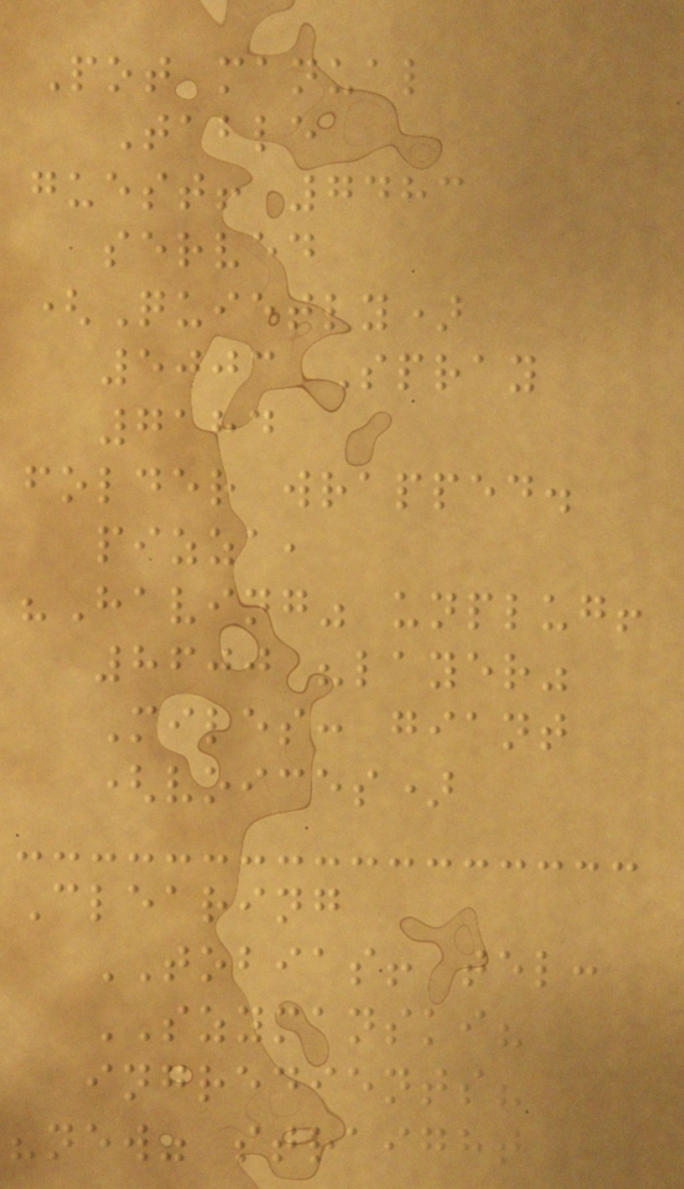Pot manual
Table
guest! 7483
served
(Quietly)
5003 Spray
7184
folder wrapped.
pizza,
"Having" unplug!
8600 "layer"
Miles: giant
(voices)
Clearing
TOBIAS! tel:
SZYMANSKI?
ingredients?
"new" straight
